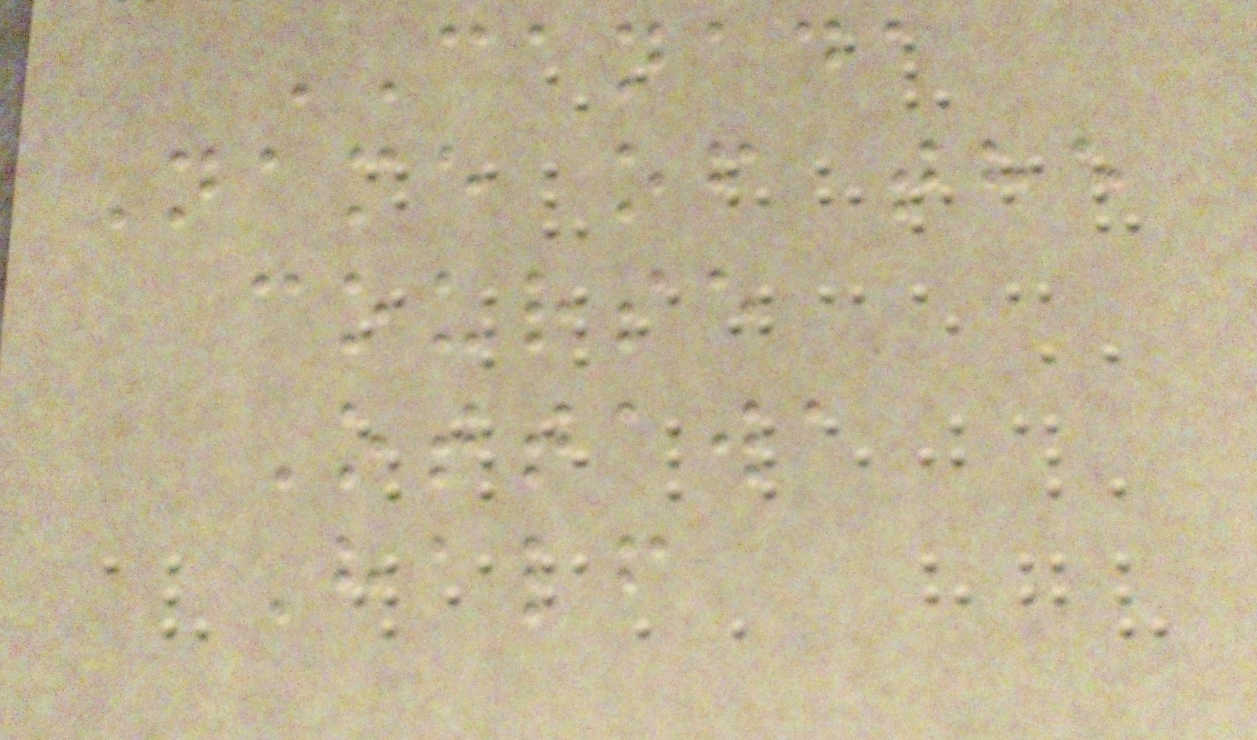CANADA
Name of the
course
Ottawa
Half
